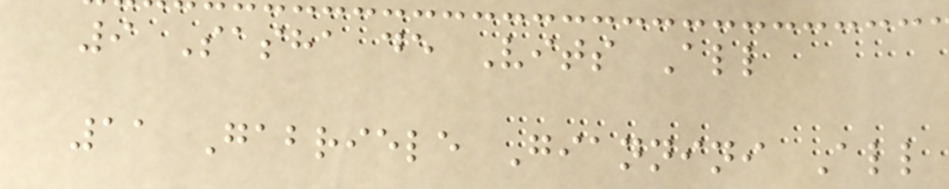9 Sasha de Vits All
11 Gabriele Giannini All
